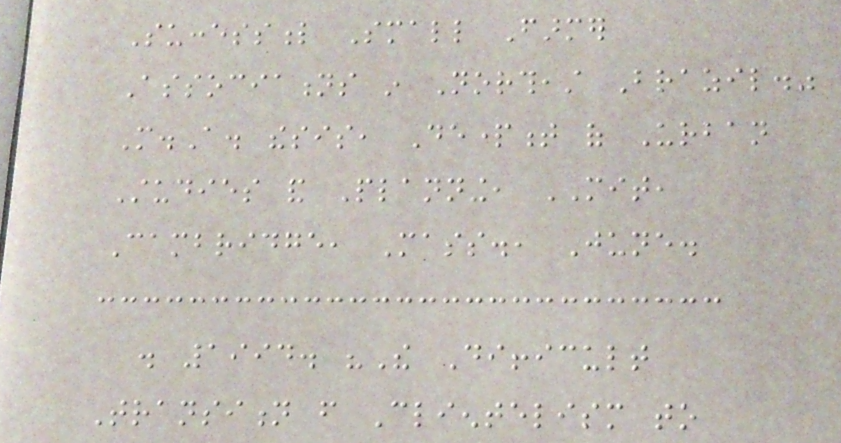Successful Small Farmer
Associations in Northeast Brazil."
M.A. thesis, Department of Urban
Studies and Planning, MIT,
Cambridge, Mass., June.
. 1994. "The Difficult
Transition from Clientelism to
